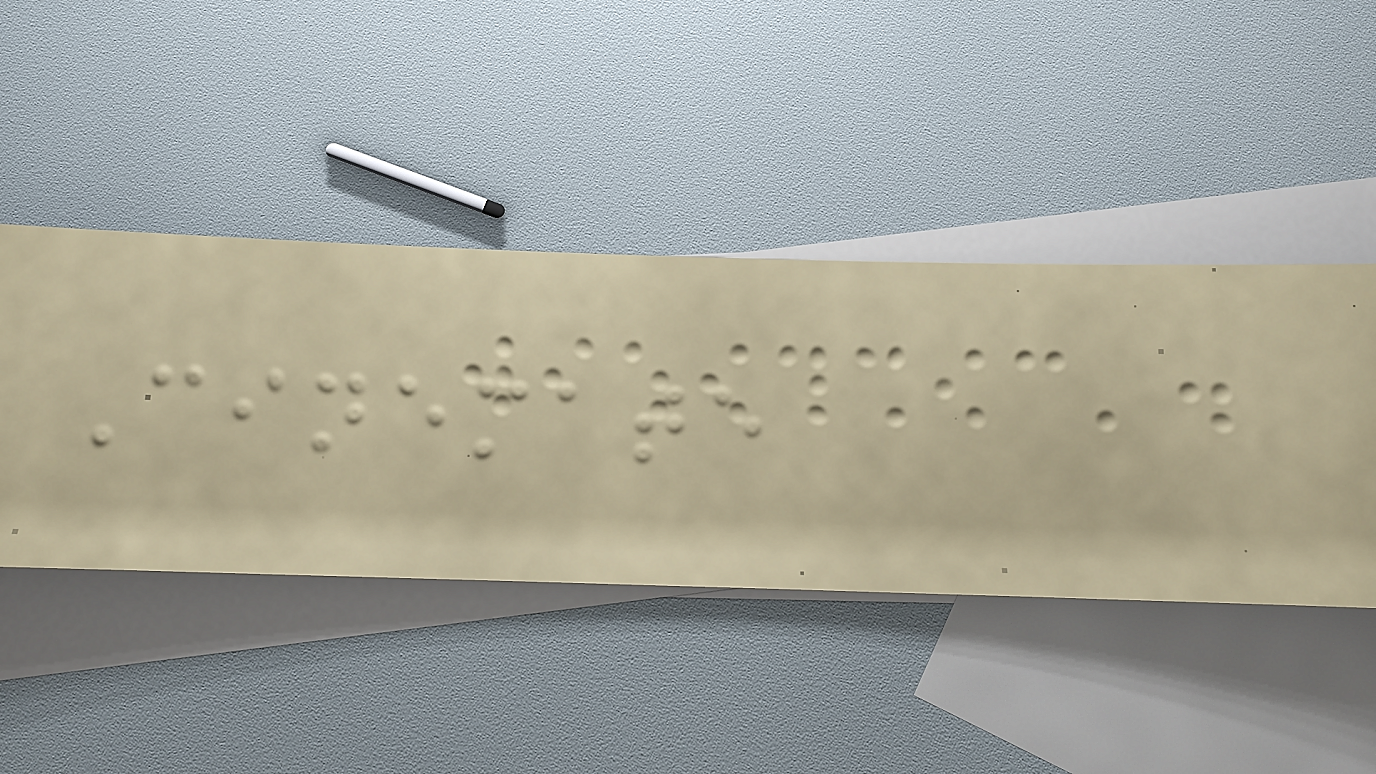Cinemate
